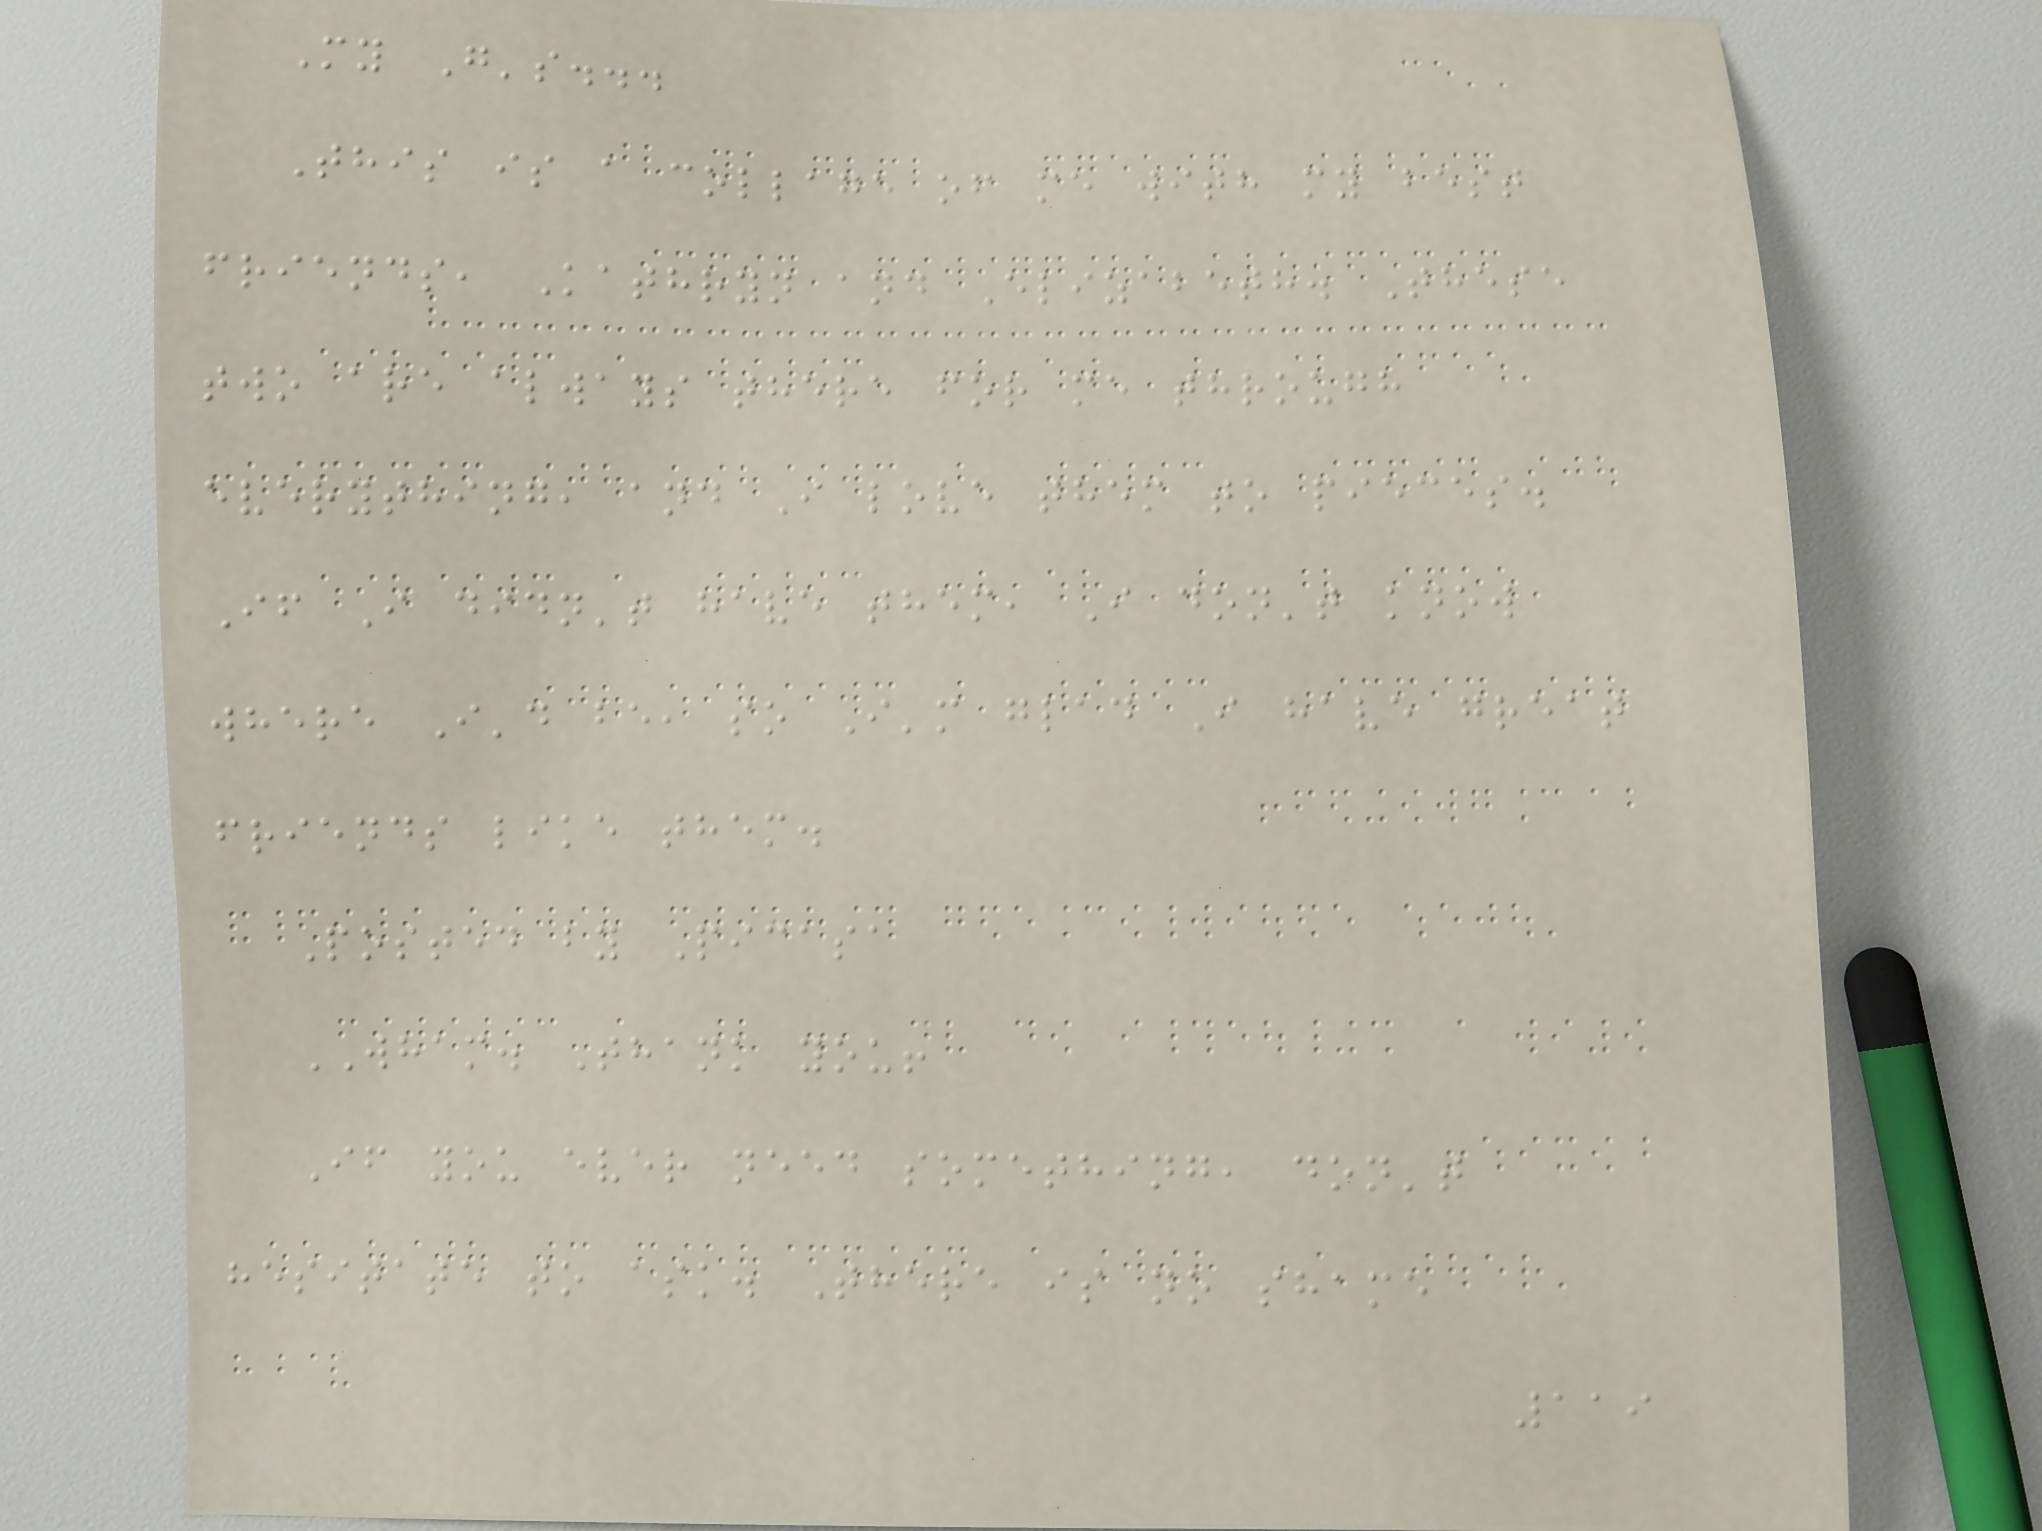My G's...
This is a collage of me with my best
friends, Kathryn and Elizabeth. These
two are always there for me through
everything, and I love them to pieces.
If I didn't have them, I don't know
where I'd be, so I'm glad I have great
friends like them.
Posted by Picasa
WHAM. Thank you!
If you ever need something, don't
hesitate to ask. There is no shame
119
